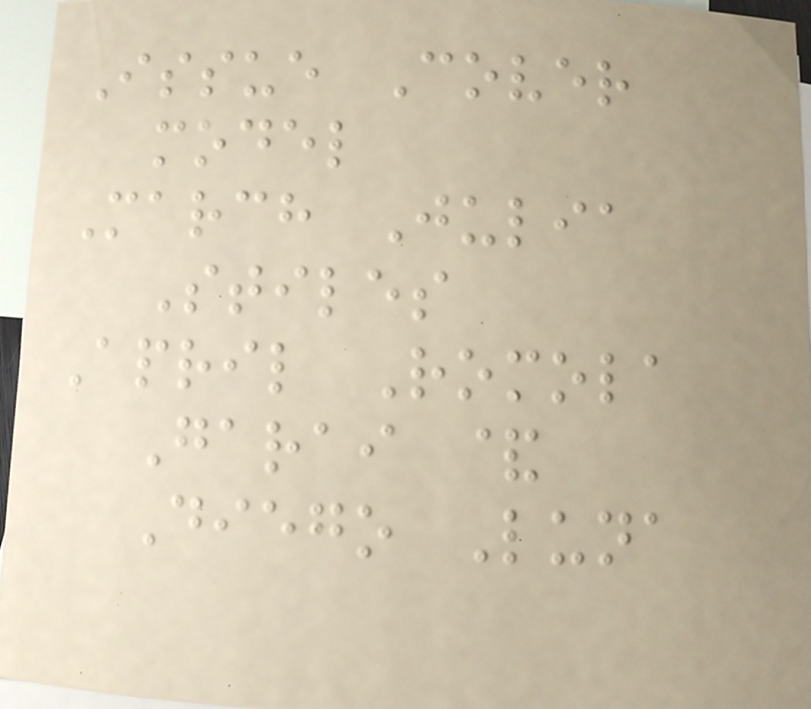Issue Cover
model
March Julia
Stiles
April Romola
Garai &
Diego Luna
